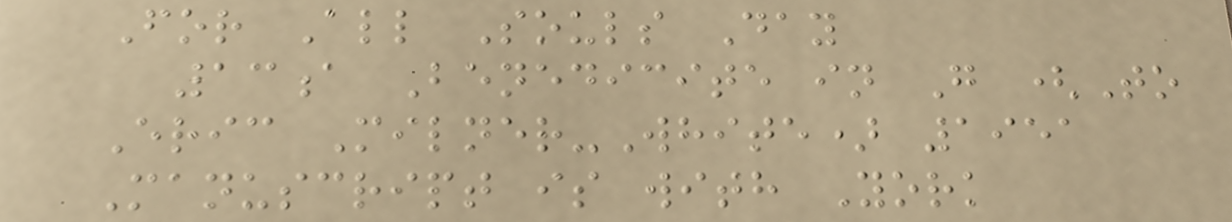For All Souls Day
13a Benedicite in G (To
Eric Milner-White) 1951
Manuscript is with York
